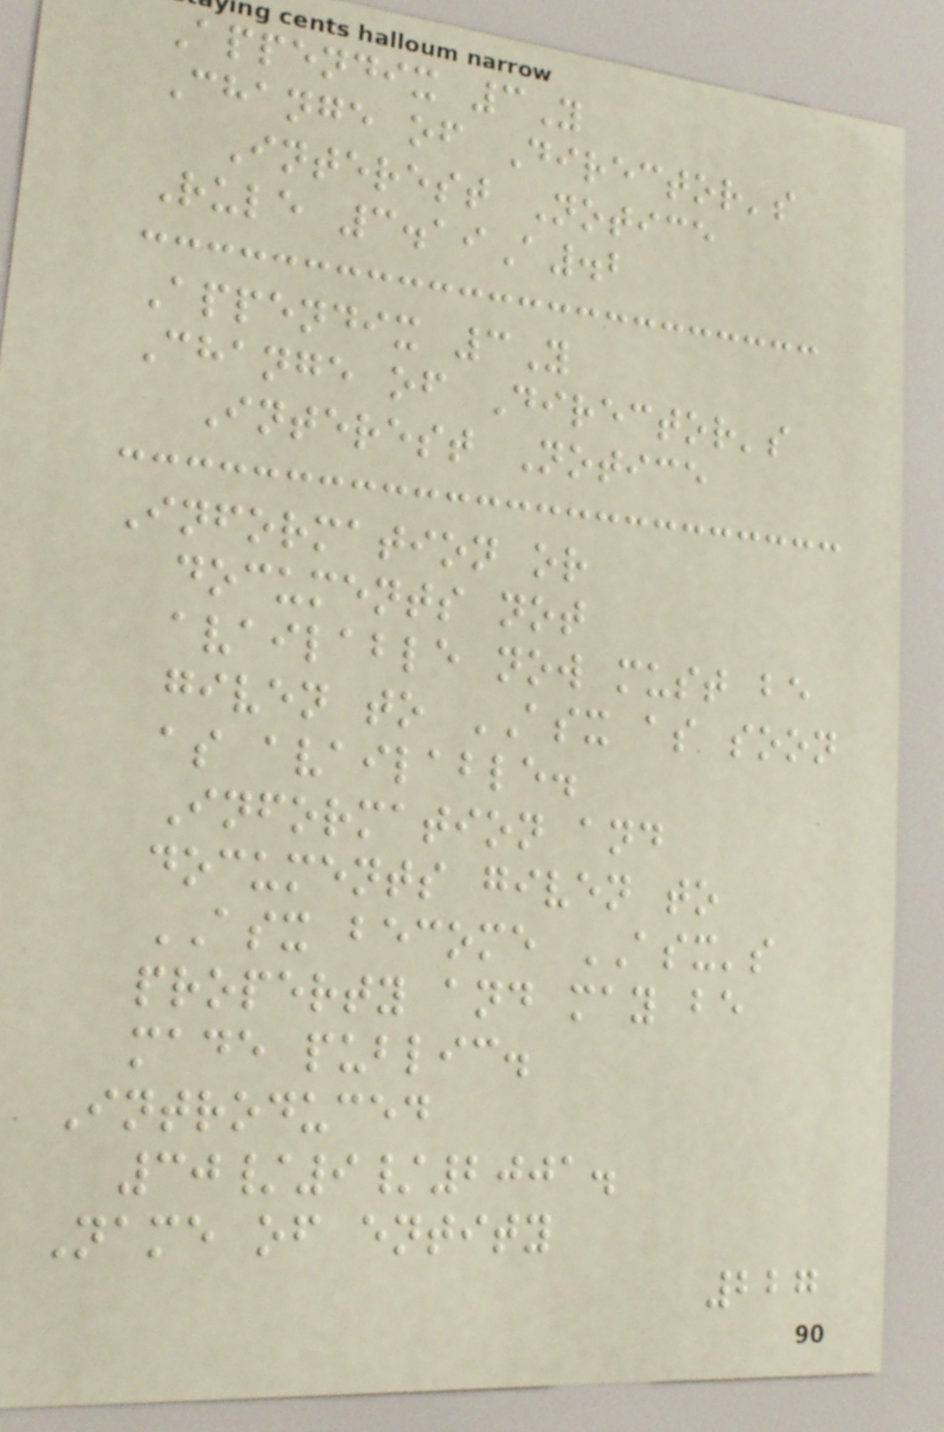Appendix 3Y
Change of Director's
Interest Notice
Rule 3.19A.2
Appendix 3Y
Change of Director's
Interest Notice
Information or
documents not
available now must be
given to ASX as soon
as available.
Information and
documents given to
ASX become ASX's
property and may be
made public.
Introduced
30/9/2001.
Name of entity
227
